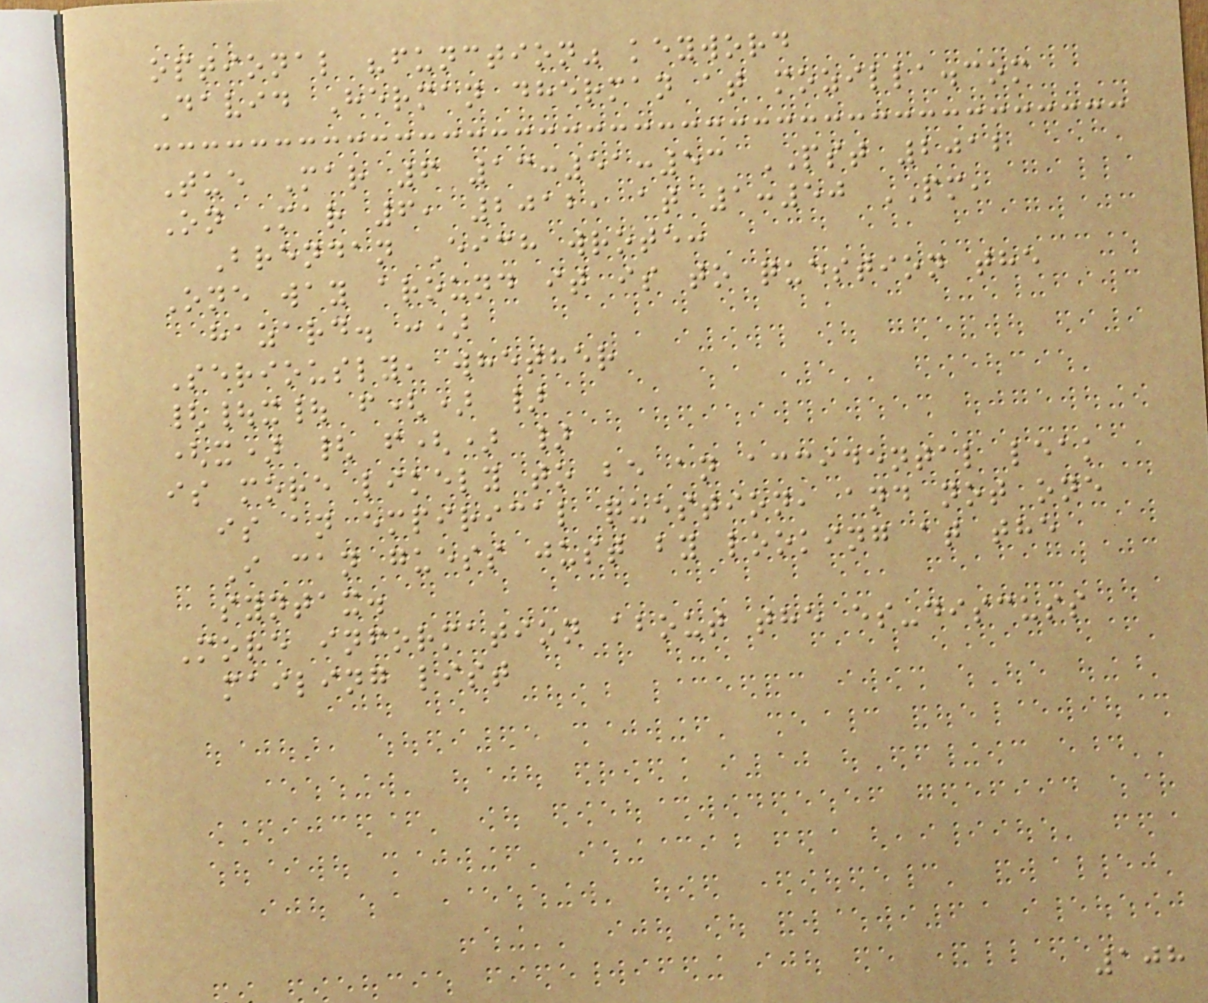optional "function" keyword
David Herman dherman at mozilla.com
Tue Mar 6 13:51:53 PST 2012
On Mar 6, 2012, at 1:50 PM,
Brendan Eich wrote:
One way around it is to question the
hazard. :)
Seriously, whether
{|x| f() }
(x) { f() }
is more likely to be an accidental leak
is an empirical question, and not one
I can guess just by looking at the
syntax.
More information about the es-discuss
mailing list
108
